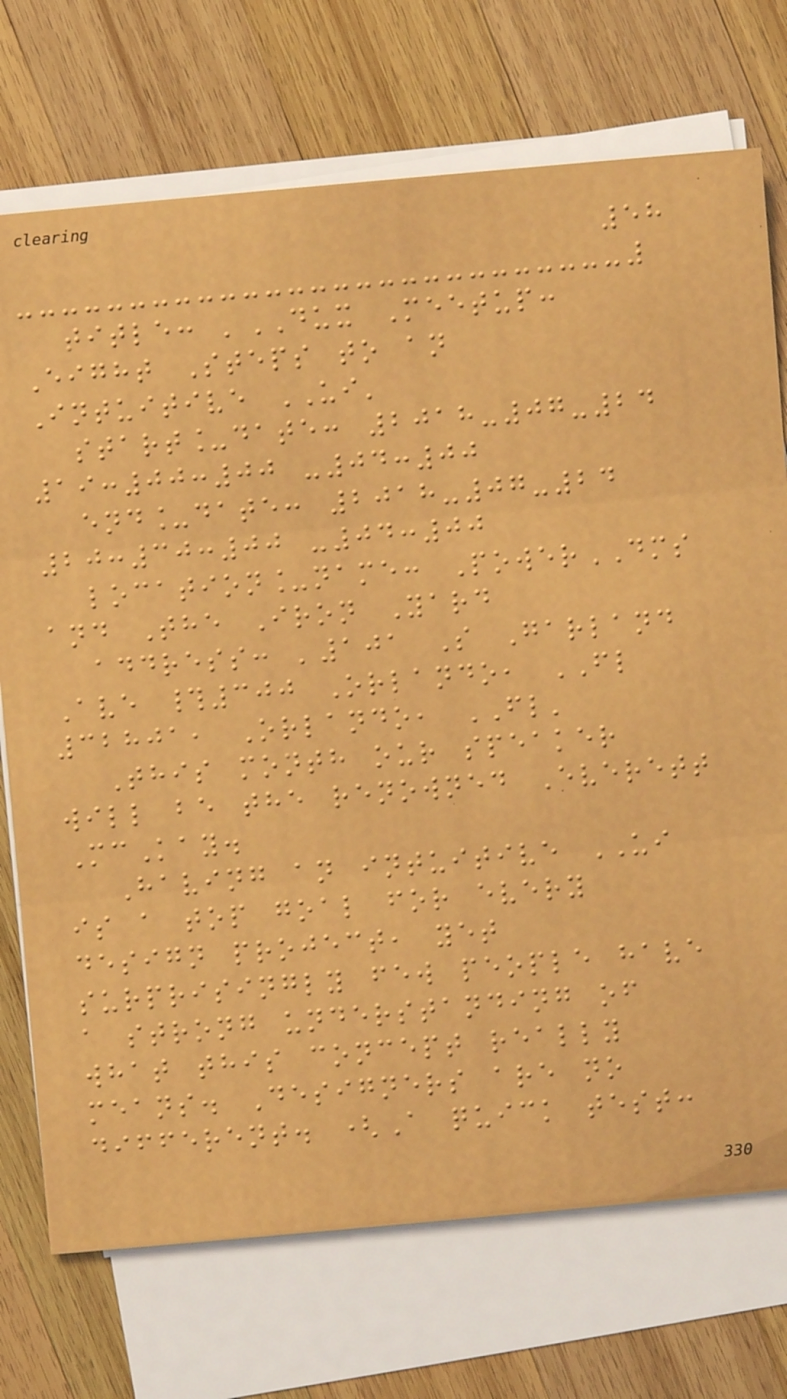58
title: 'DUX Meetup:
Eight Steps to an
Intuitive UI'
start_date: 2018-07-24
19:00:00 -04:00
end_date: 2018-07-24
20:30:00 -04:00
location_name: PowerDMS
and The Iron Yard
address: '101 S Garland
Ave #300 Orlando, FL
32801, Orlando, FL'
This month our speaker
will be the renowned Everett
McKay.
Having an intuitive UI
is a top goal for every
design project, yet
surprisingly few people have
a strong understanding of
what this concept really
means. Designers are no
different. (A quick test:
